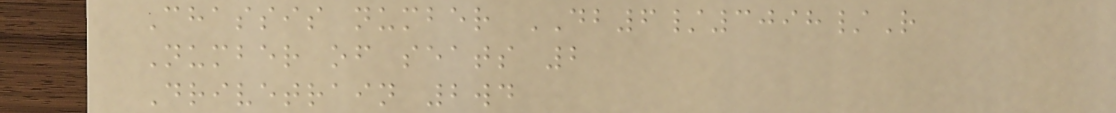Chassis number DB6/3098/R
Number of seats 2
Drivetrain 2wd
